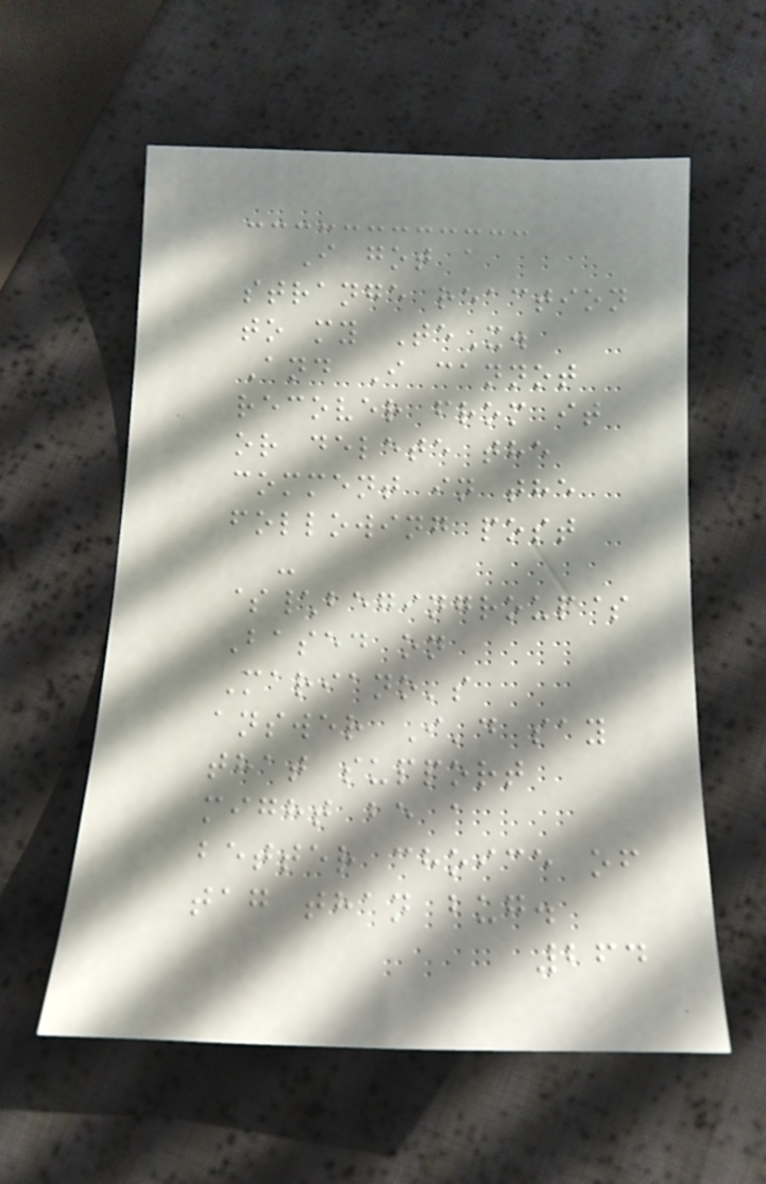I got a
strange reaction
to my TeX.
And I cannot
recover from it
or delete the
comment in the
following post
-
$\begingroup$
Based on
Mariano's
answer I'd say
that support
might be a
better choice of
tag than bug.
264
